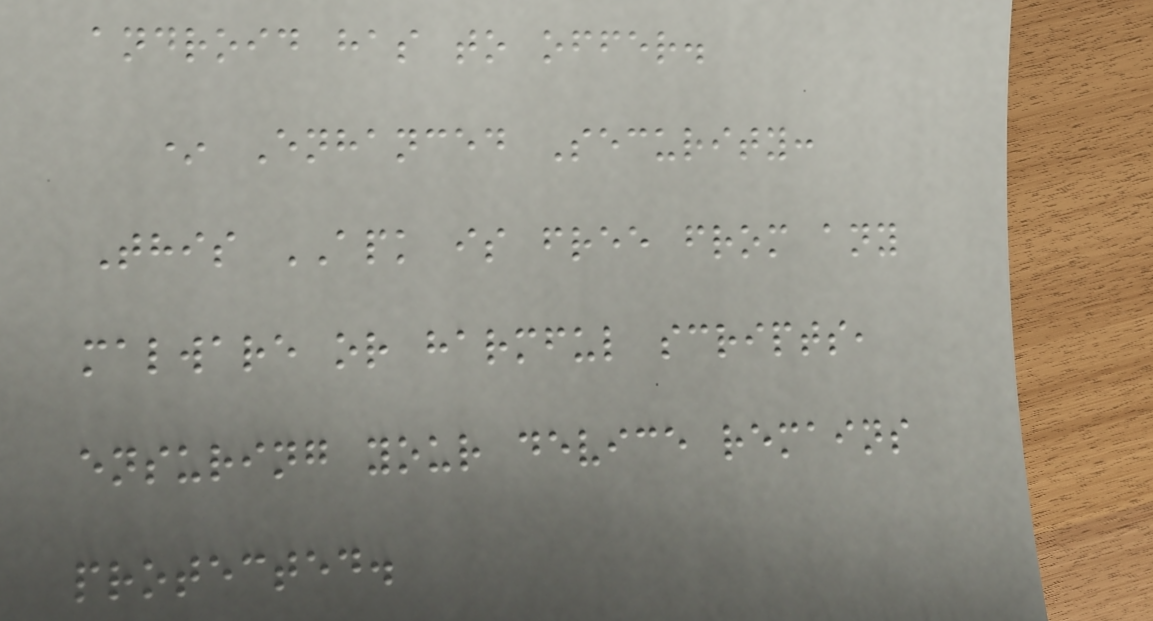android has to offer.
* Enhanced Security:
This APK is free from any
malware or harmful scripts,
ensuring your device remains
protected.
